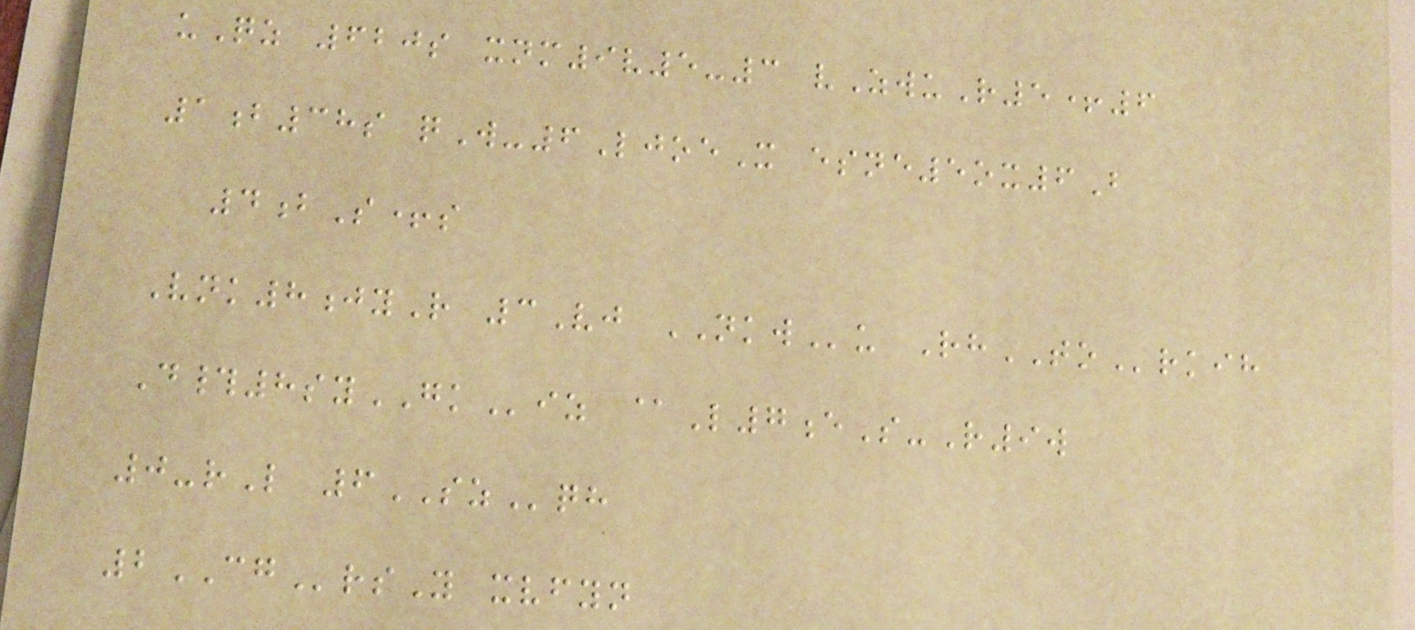uQz 620s xnm9v5-3 vZwuR5+6
1b38s qW-6LjoeX esne5ox6B
4bS+s
Vnk8jyR 3Vj NKWu RhTOrkih
D#8syGKiz @L7eS-R9w
0-rL 6SZqh
2CGrsY xvfyn
